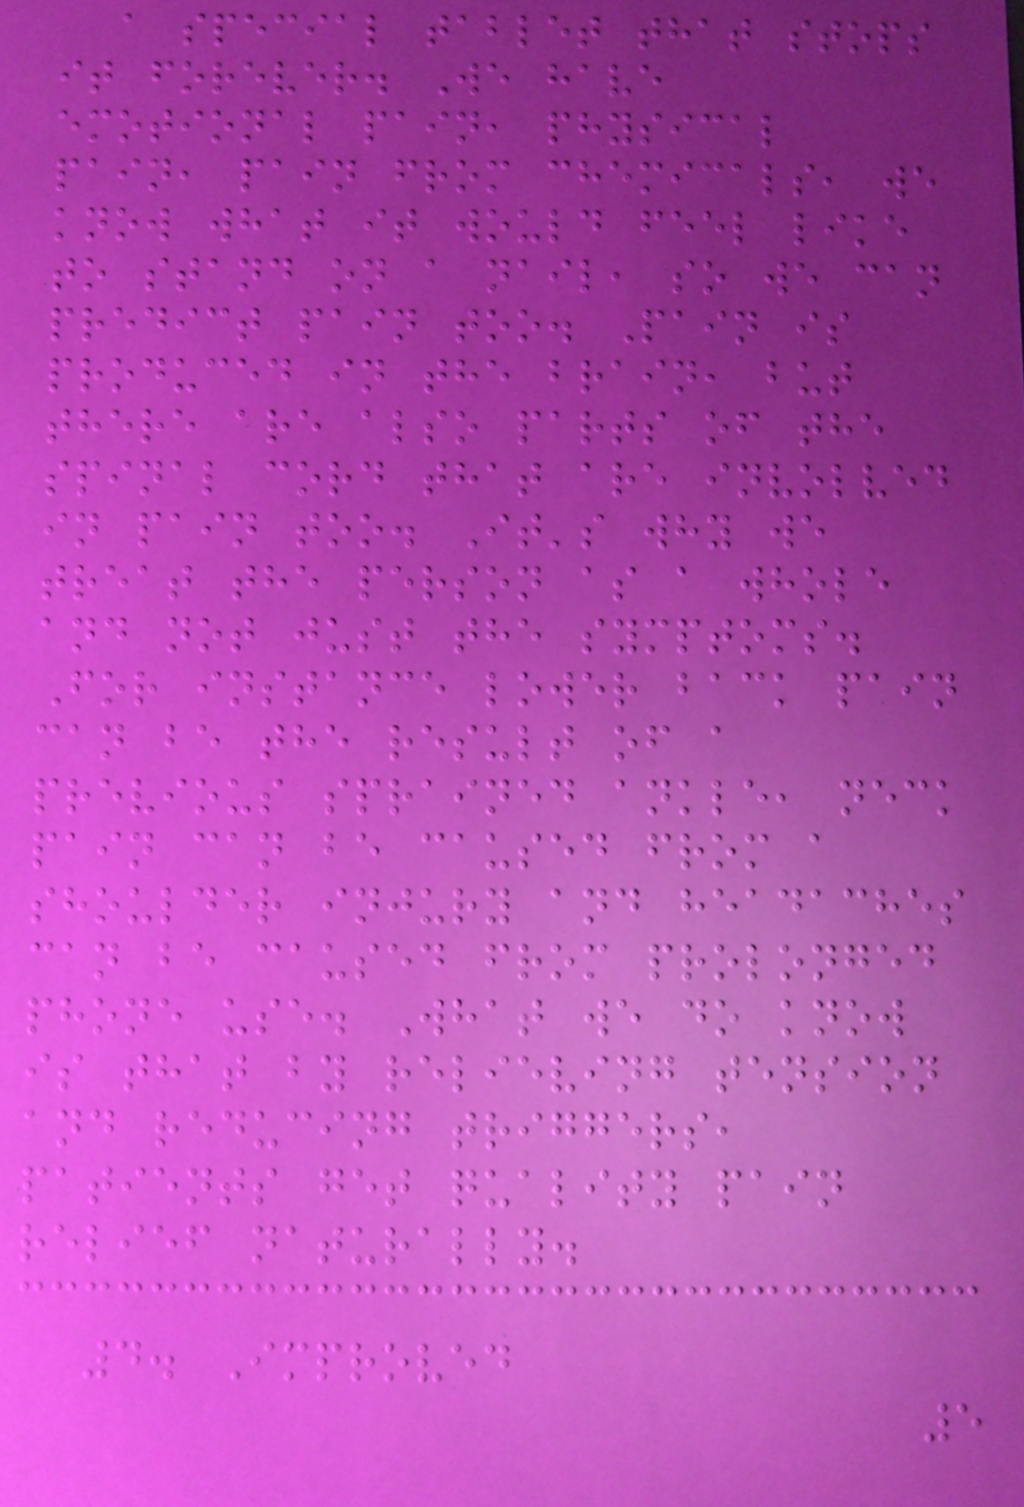a special tablet that stops
it forever. We have
emotional pain, physical
pain, pain from chemicals, we
know what it would feel like
to stand on a nail, so we can
predict pain too. Pain is
produced in the brain, but
there are also parts of the
spinal cord that are involved
in pain too. It's why we
treat the person as a whole
and not just the symptoms.
For instance lower back pain
can be the result of a
previous sprained ankle, neck
pain can be caused from a
shoulder injury and headaches
can be caused from prolonged
phone use. What we do know
is that by relieving tension
and reducing triggers,
patients get quality pain
relief naturally.
4. Improved
5
